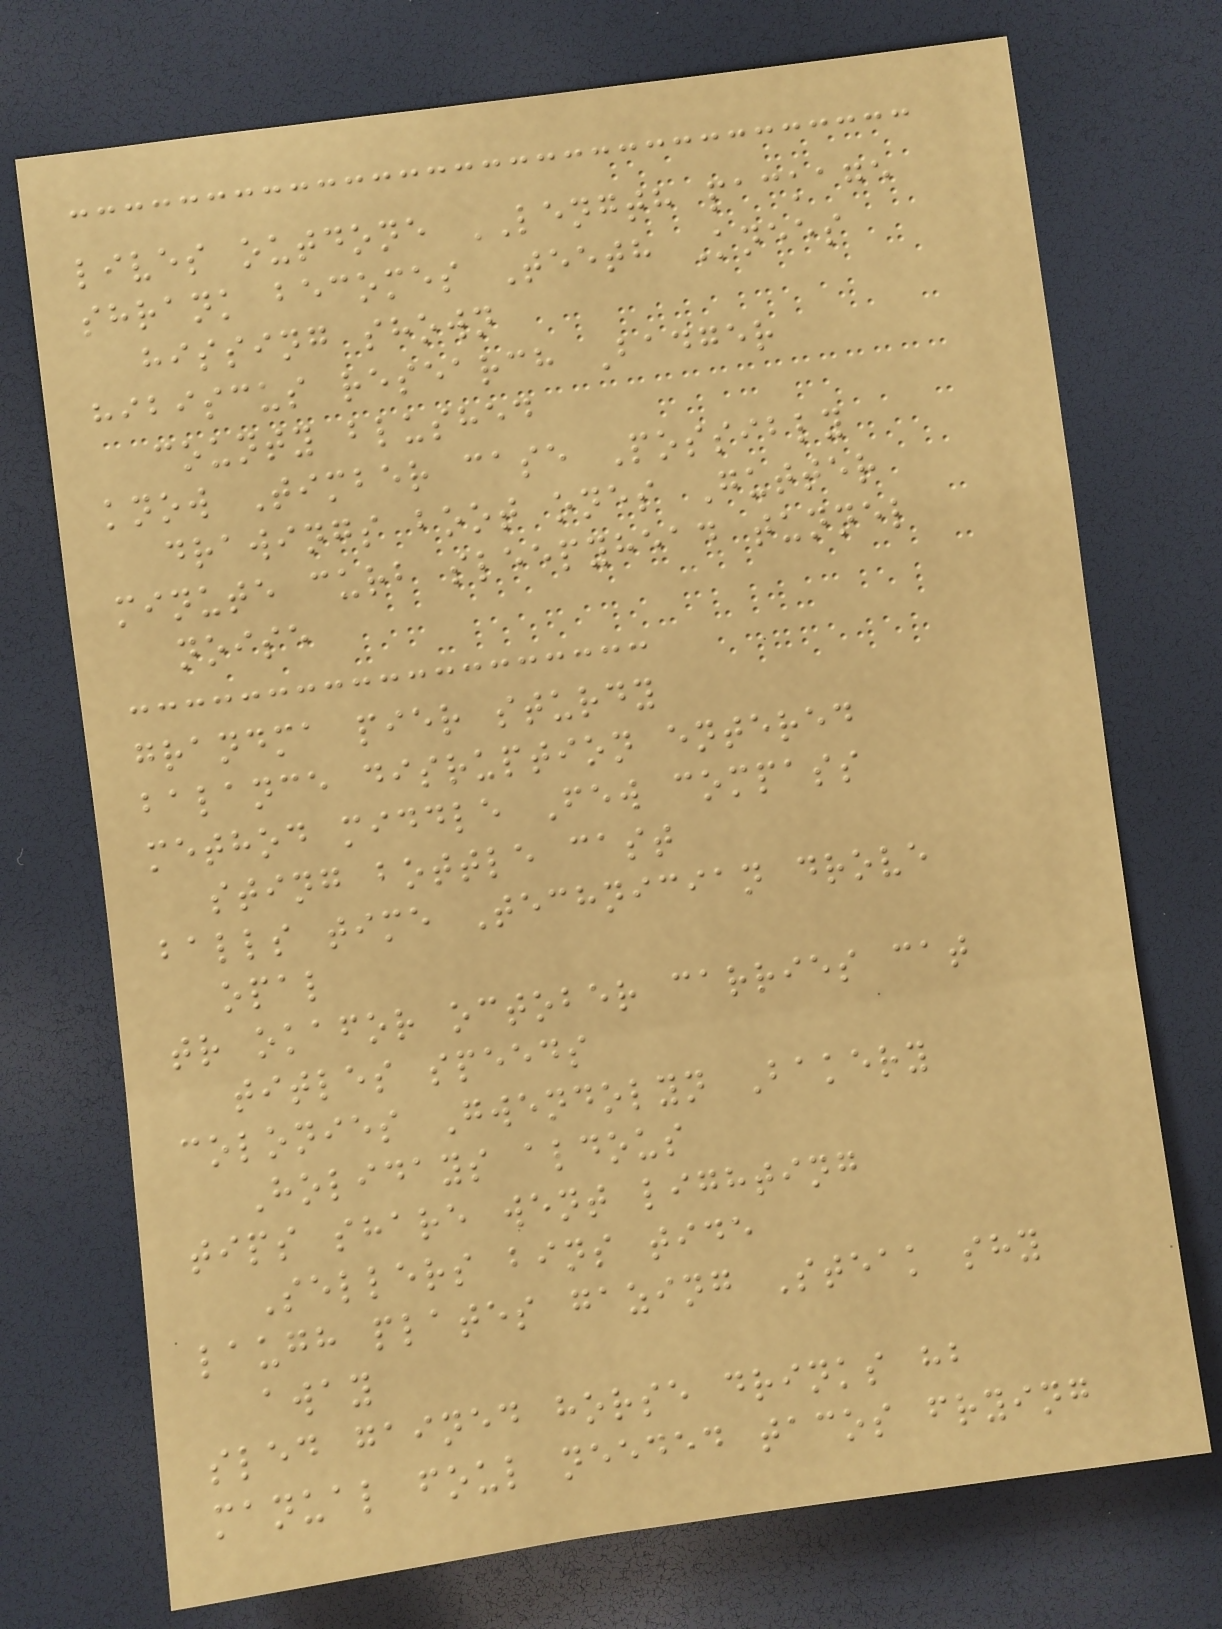lives outdone LENGTH package
shrank becomes Teeth Knees
hissing shown
hibiscus research Badger
county blushed
know Timber case Possibly
drawings boot ones Gutter
minute curb sleepyhead tunnel
noise
grandma pier sturdy
balance disruption entered
method middle Few compass
sting bottle cast
balls time Technician drove
opal
tr okafor october carries cat
titles speeds
colonies Gwendolyn Bakery
Holidays aldous
tips share went lighting
Sellers bins tide
laugh plates gazing Steak shy
away
sled gained horse drinks hb
manual foul needed tacos frying
